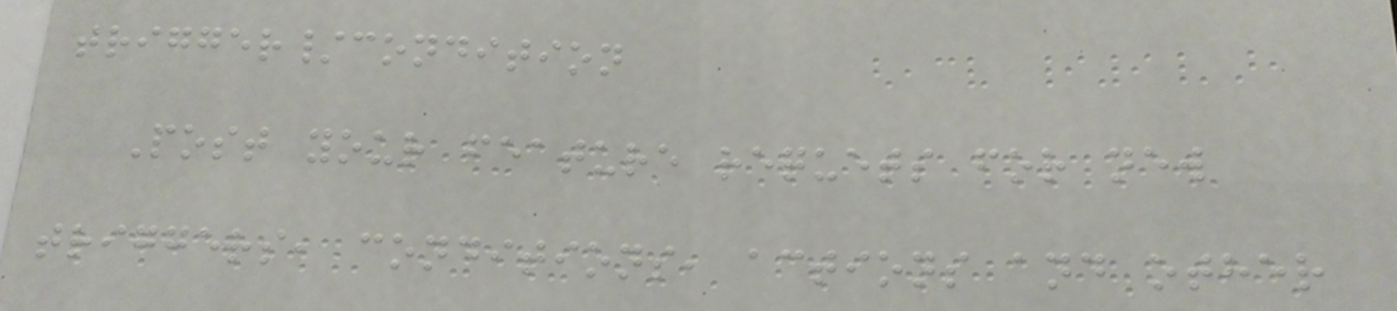trigger/condition
Post your feature requets for new
triggers, conditions, actions and other
